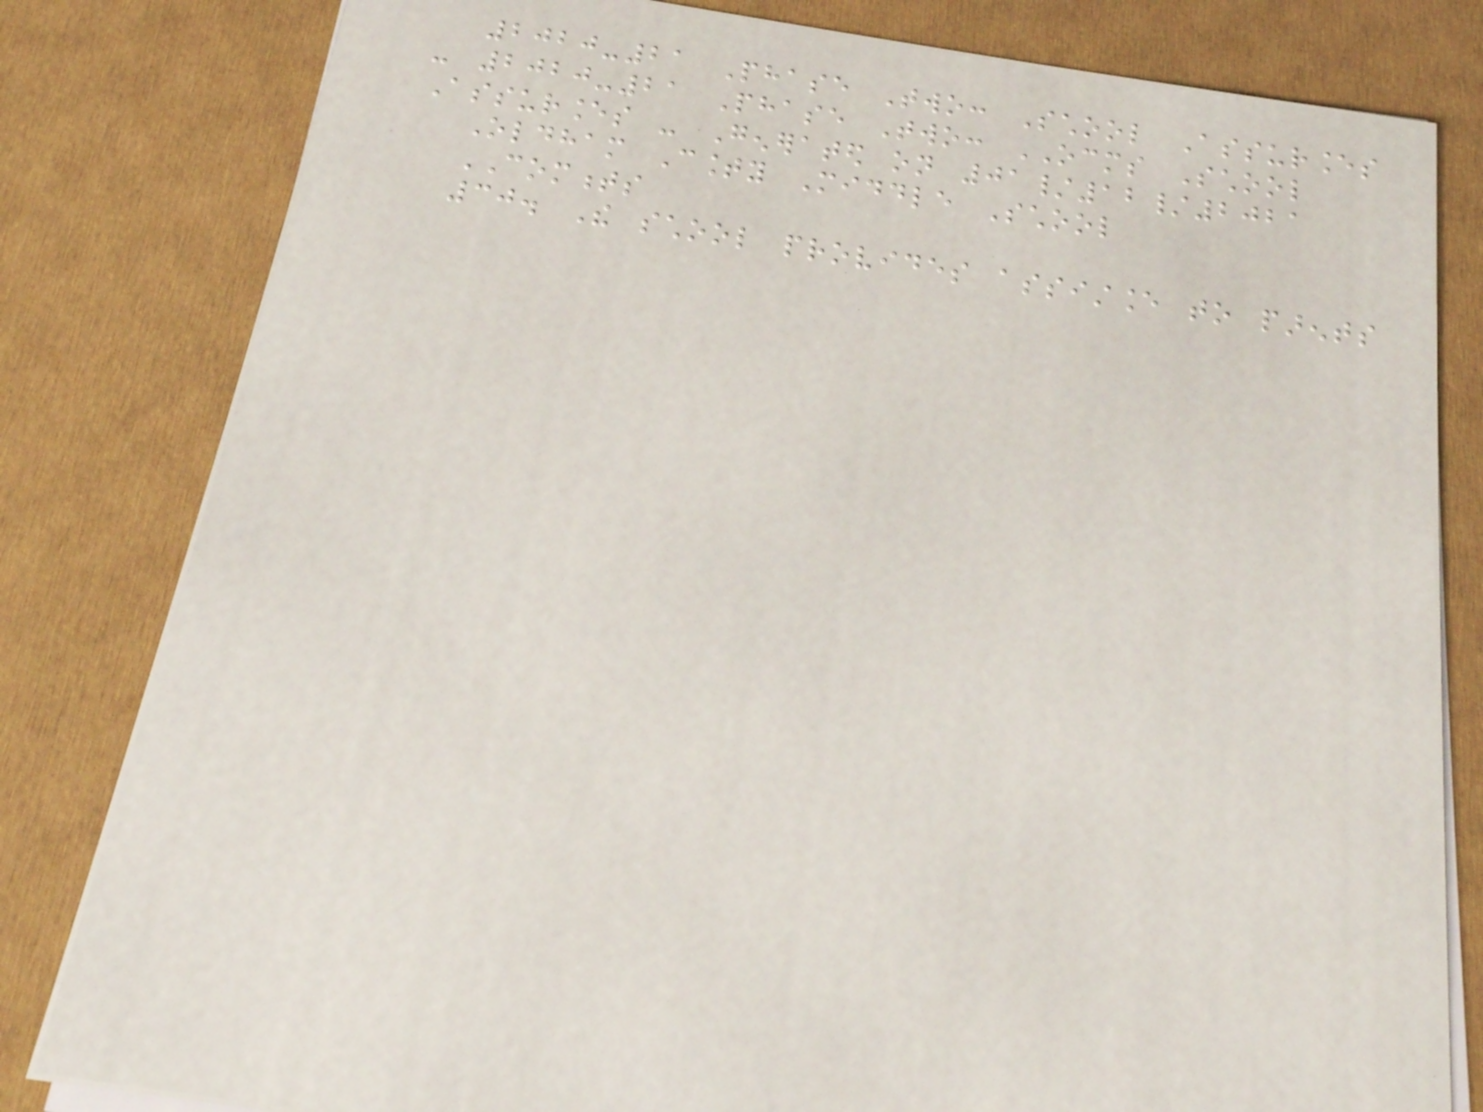2020-21 Phase Two: School Assurances
- 2020-21 Phase Two: OCMS School
Assurances - Generated on 01/12/2021
Oldham County Middle School
COMMENTS
30. The school provides assistance to parents
